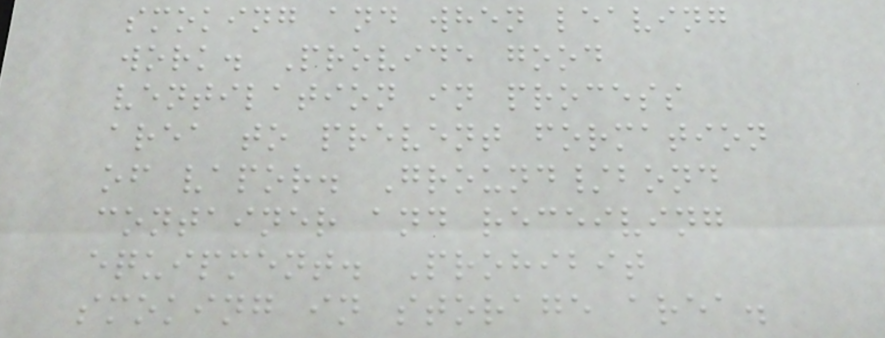smoking and when leaving
work. Provide good
ventilation in process
area to prevent formation
of vapor. Ground/bond
container and receiving
equipment. Prohibit
smoking in storage area.
